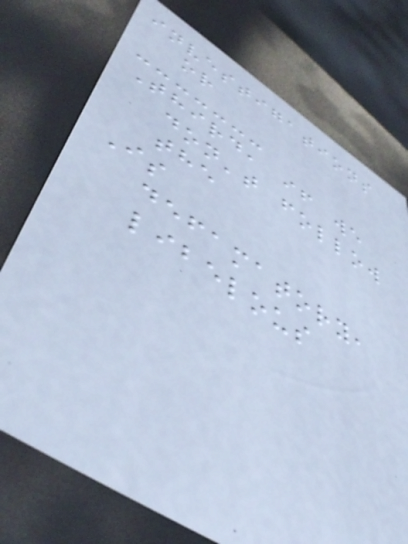investigations
or
Third, if we
don't follow
the
Is
defamatory,
libelous
